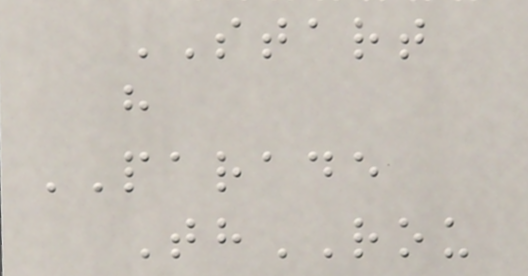START
h
PARADE
ThROU
